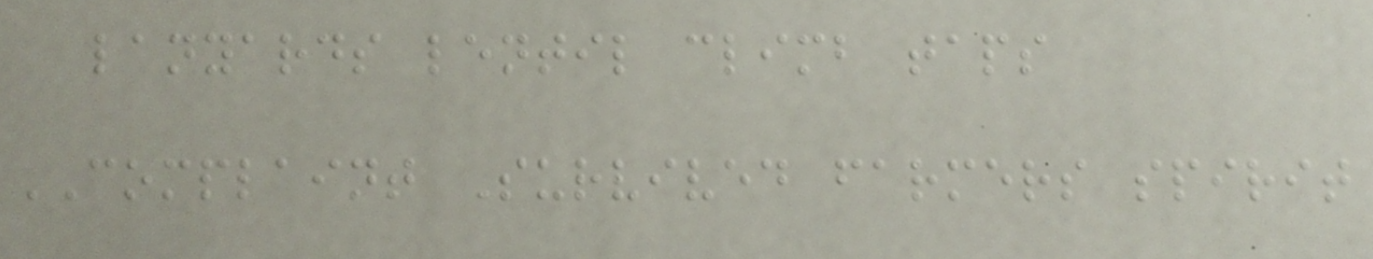lanyards lentil climb taps
COMPLAINT Survived farmers spirit
